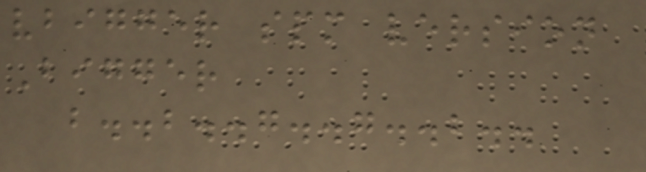vbigger spm version
Bigger
b..b..g..g..b..
